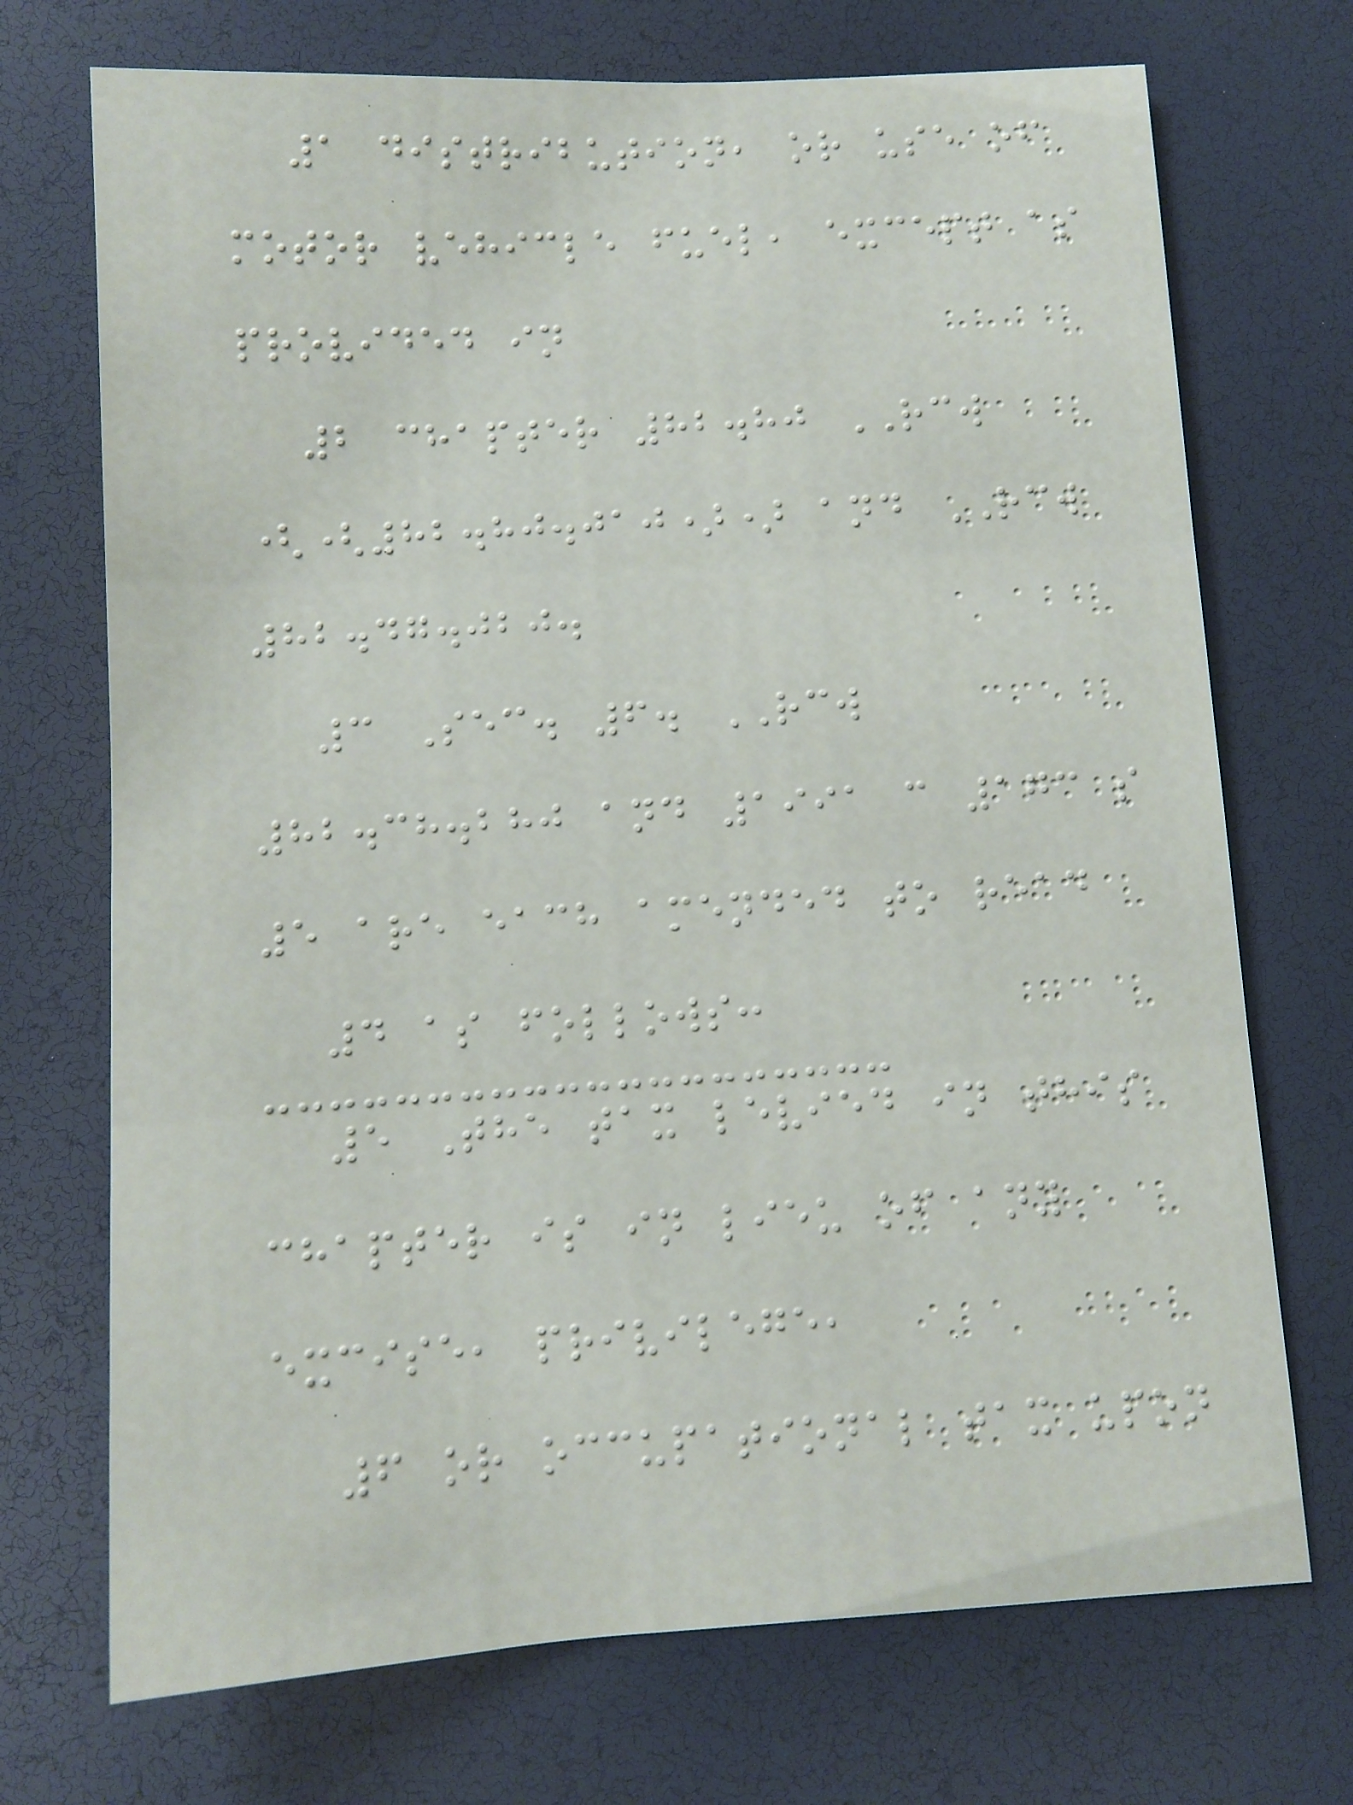1 distribution, or use of
motor vehicle fuel, except as
provided in
2 chapter 82.80 RCW
((82.80.010)) and RCW
82.47.020.
3 Sec. 6. RCW
82.38.280 and 1991 c 173 s
5 are each amended to read
4 as follows:
5 The tax levied in this
chapter is in lieu of any
excise, privilege,
6 or occupational tax upon
